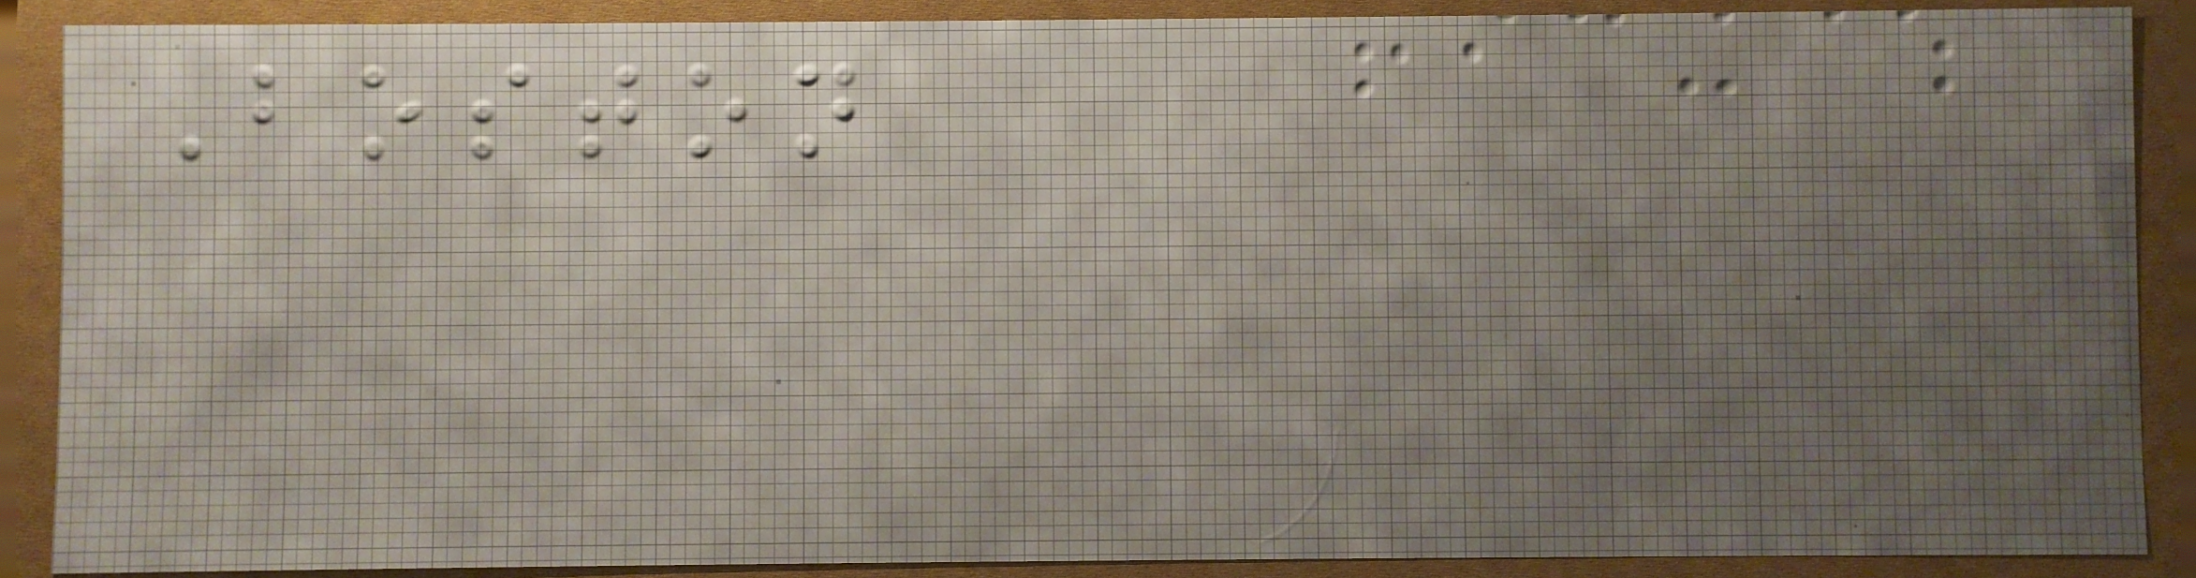Boston
